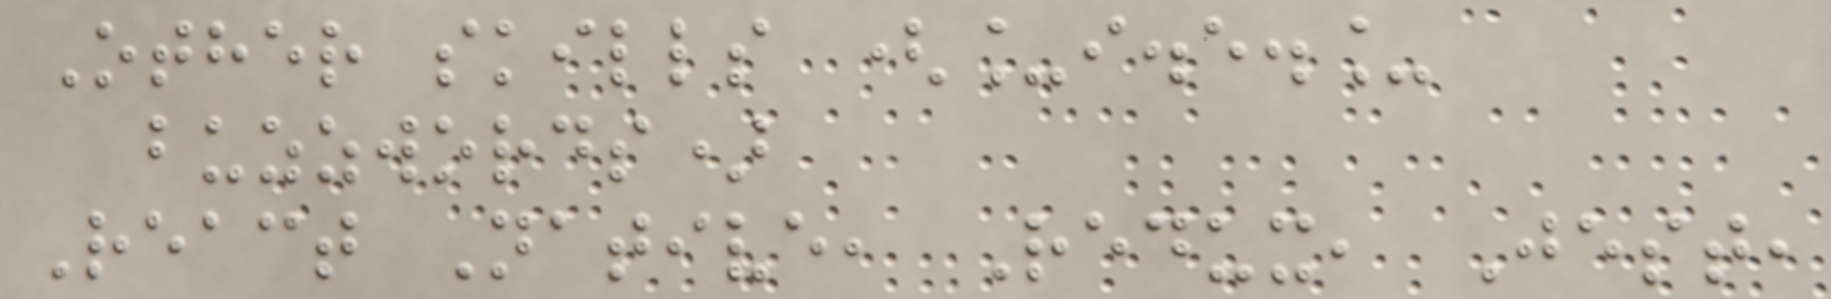Other skills (_i.e._
buzzwords)
React Native, Redux, Jest,
